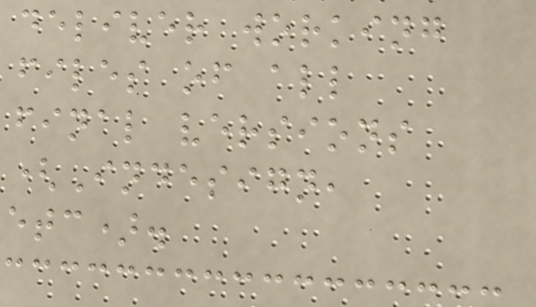deliver working
files of all
final versions
(Indesign,
etc).
